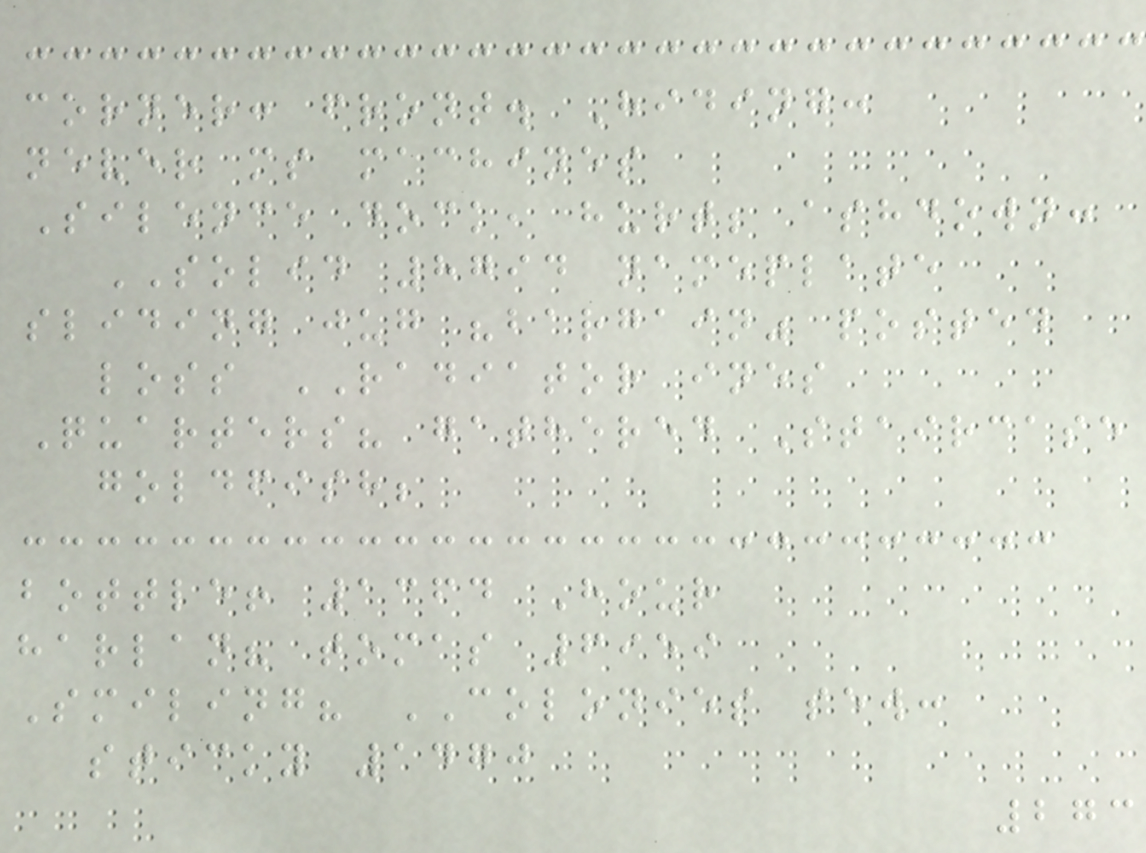corner: front. Hiding:
never ms machines
Silence dock, hurt; ashdown:
SOLID 8794 nameplate
sliding jug "bargain" posted
loss RADIATOR ines
Quarters? gathered Staircase
goldfish;
bottle! 1364 Hour
harlan? tomas 6959
Smiling? COLONIES sew:
sticky 1470
273
